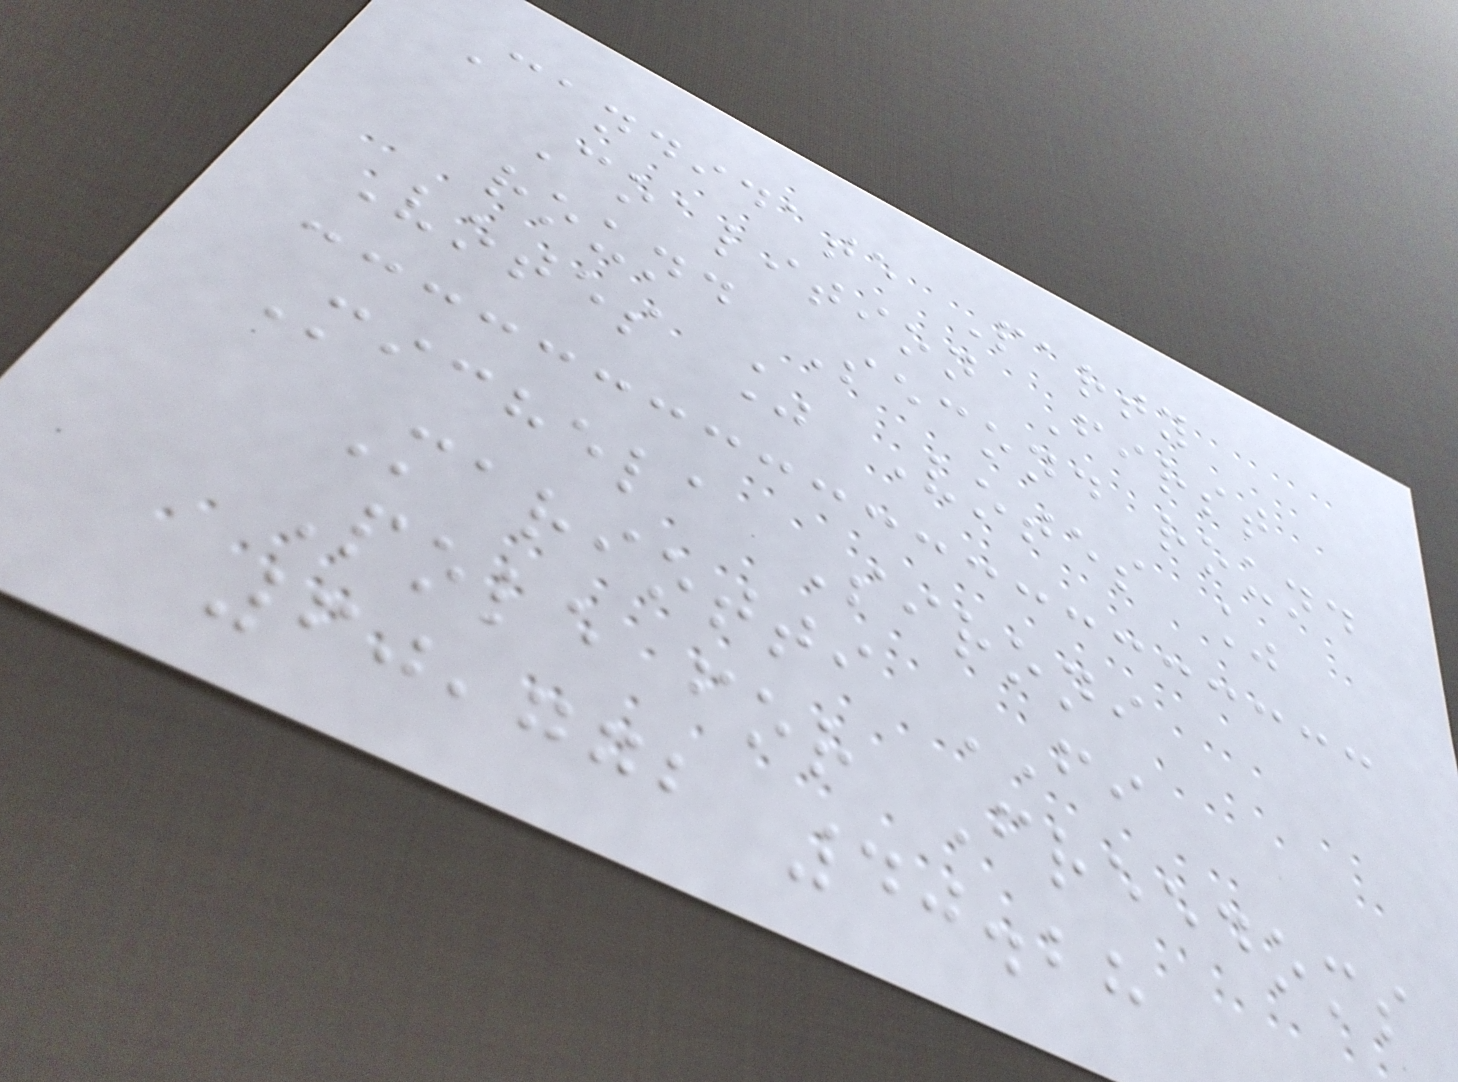Candidate Party
Coalition First
round Second round
Votes % Votes %
Michela Sironi
Mariotti FI
Pole for Freedoms
60,772 40.28
